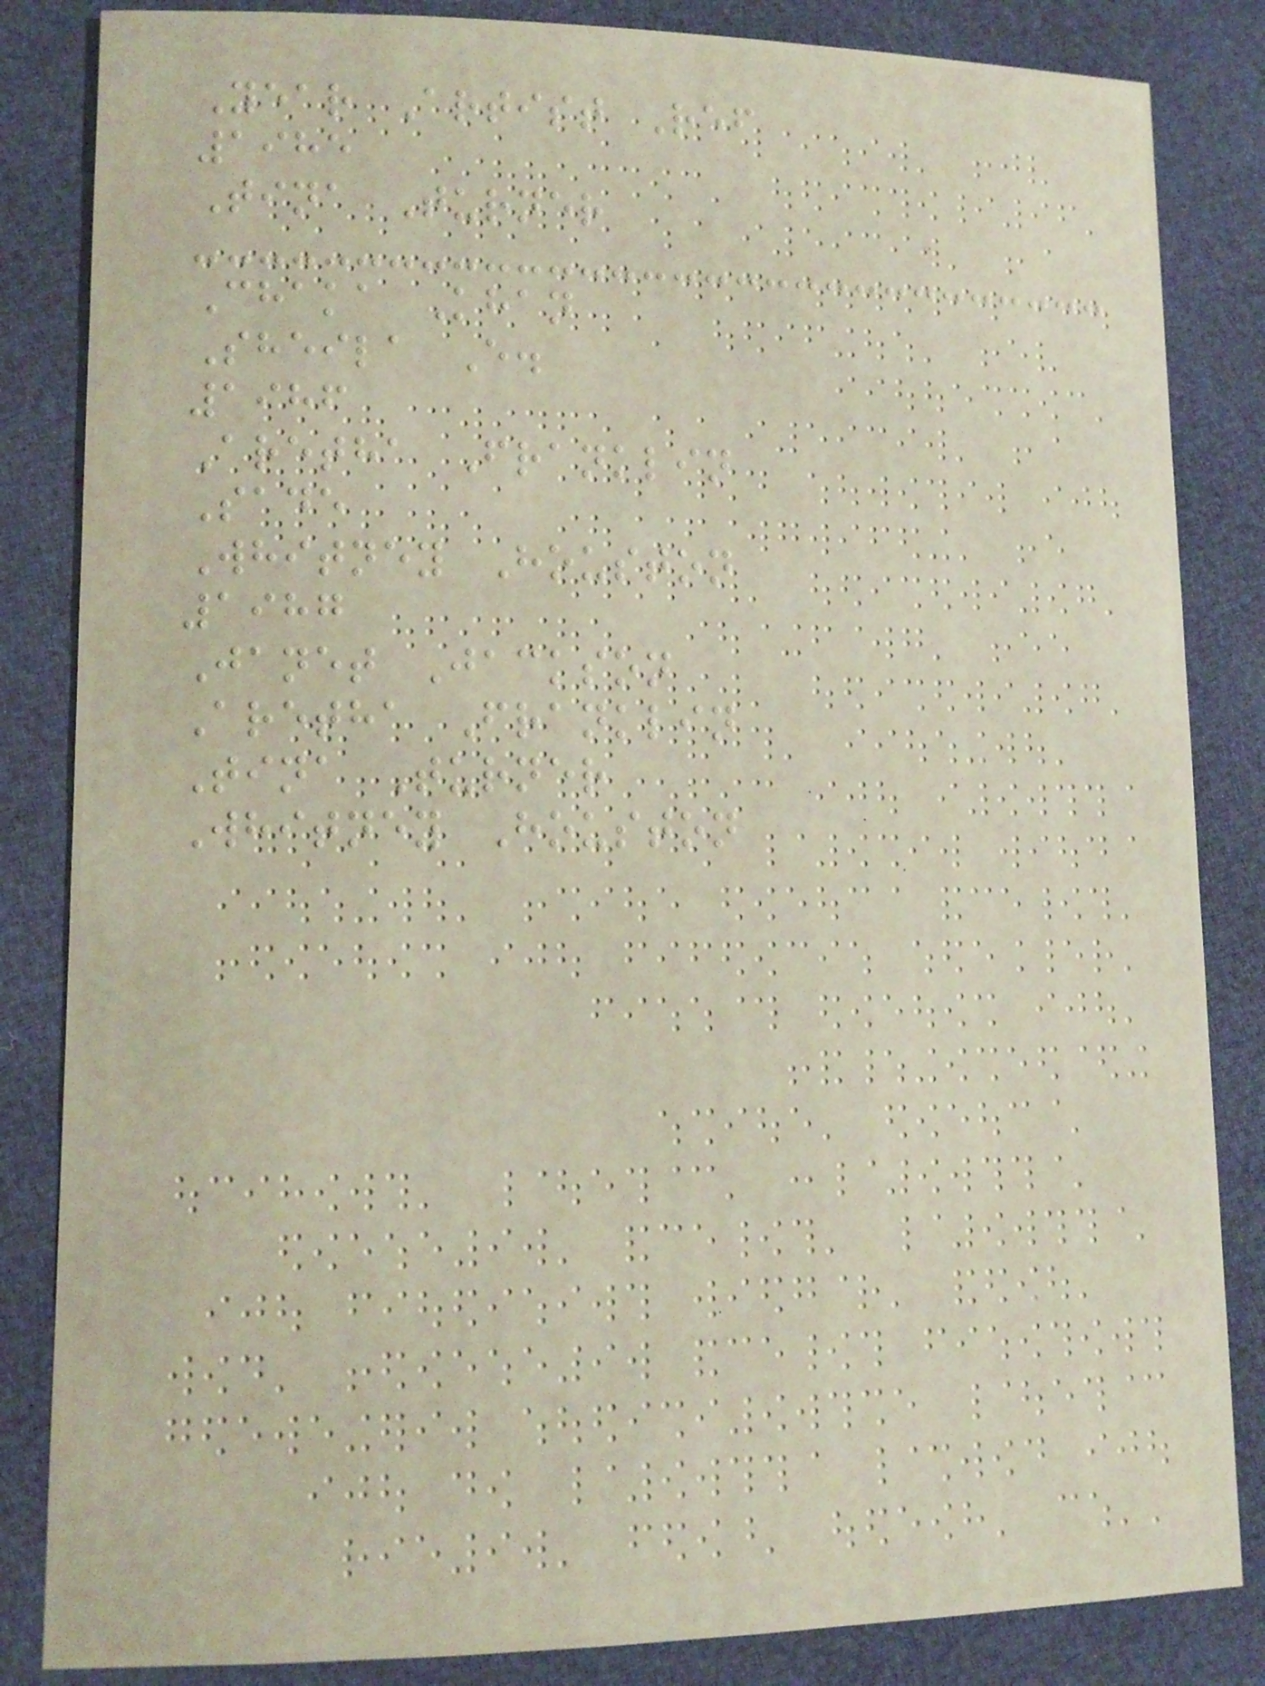Year Artist Ref
1985
Tina Turner
Chaka Khan
Sheila E.
1986
Aretha Franklin
Sade
Whitney Houston
1987
Janet Jackson
Aretha Franklin
Tina Turner
Whitney Houston
